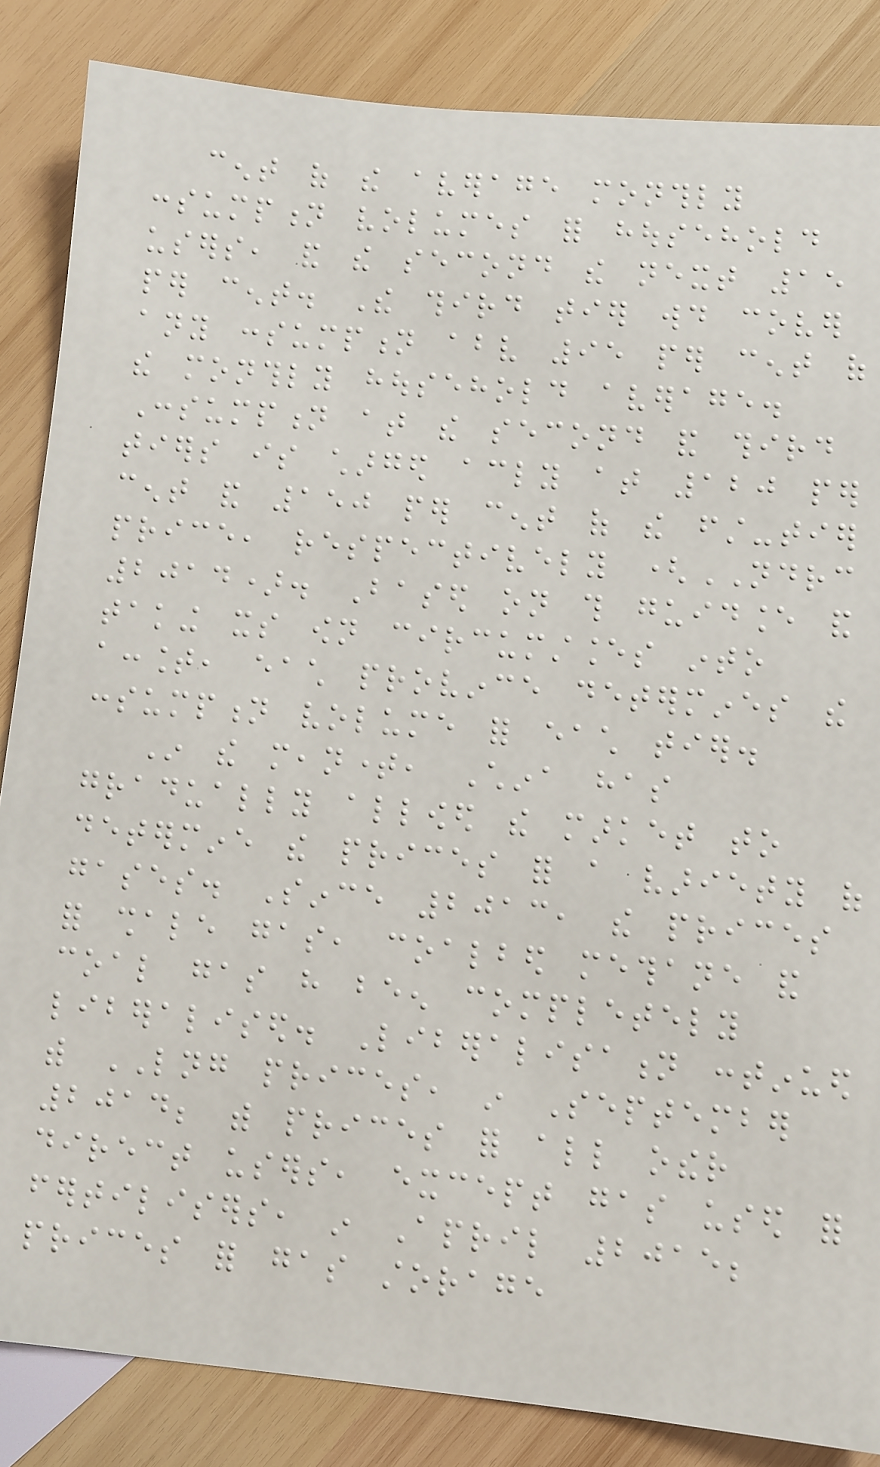cent of the average monthly
consumption volumes for household
users, and the second the next 15
per cent. The third tier would cover
any consumption above 95 per cent of
the monthly household average.
Consumption at the second and third
tiers is charged accordingly at 120 per
cent and 150 per cent of the first-tier
price, respectively (NDRC
2014). Based on this guidance and
taking its own circumstances into
account, each province determines the
consumption volume for each tier.
In the meantime, China has
gradually allowed the market to
determine the prices for a variety of
gases. Since 2013, the prices
for shale gas, coalbed methane and
coal gas have been completely
liberalised. Liberalisation continued
with LNG prices, in September
2014; with prices for all other
direct users, except gas used for
fertilisers, in April 2015;
prices for gas storage
